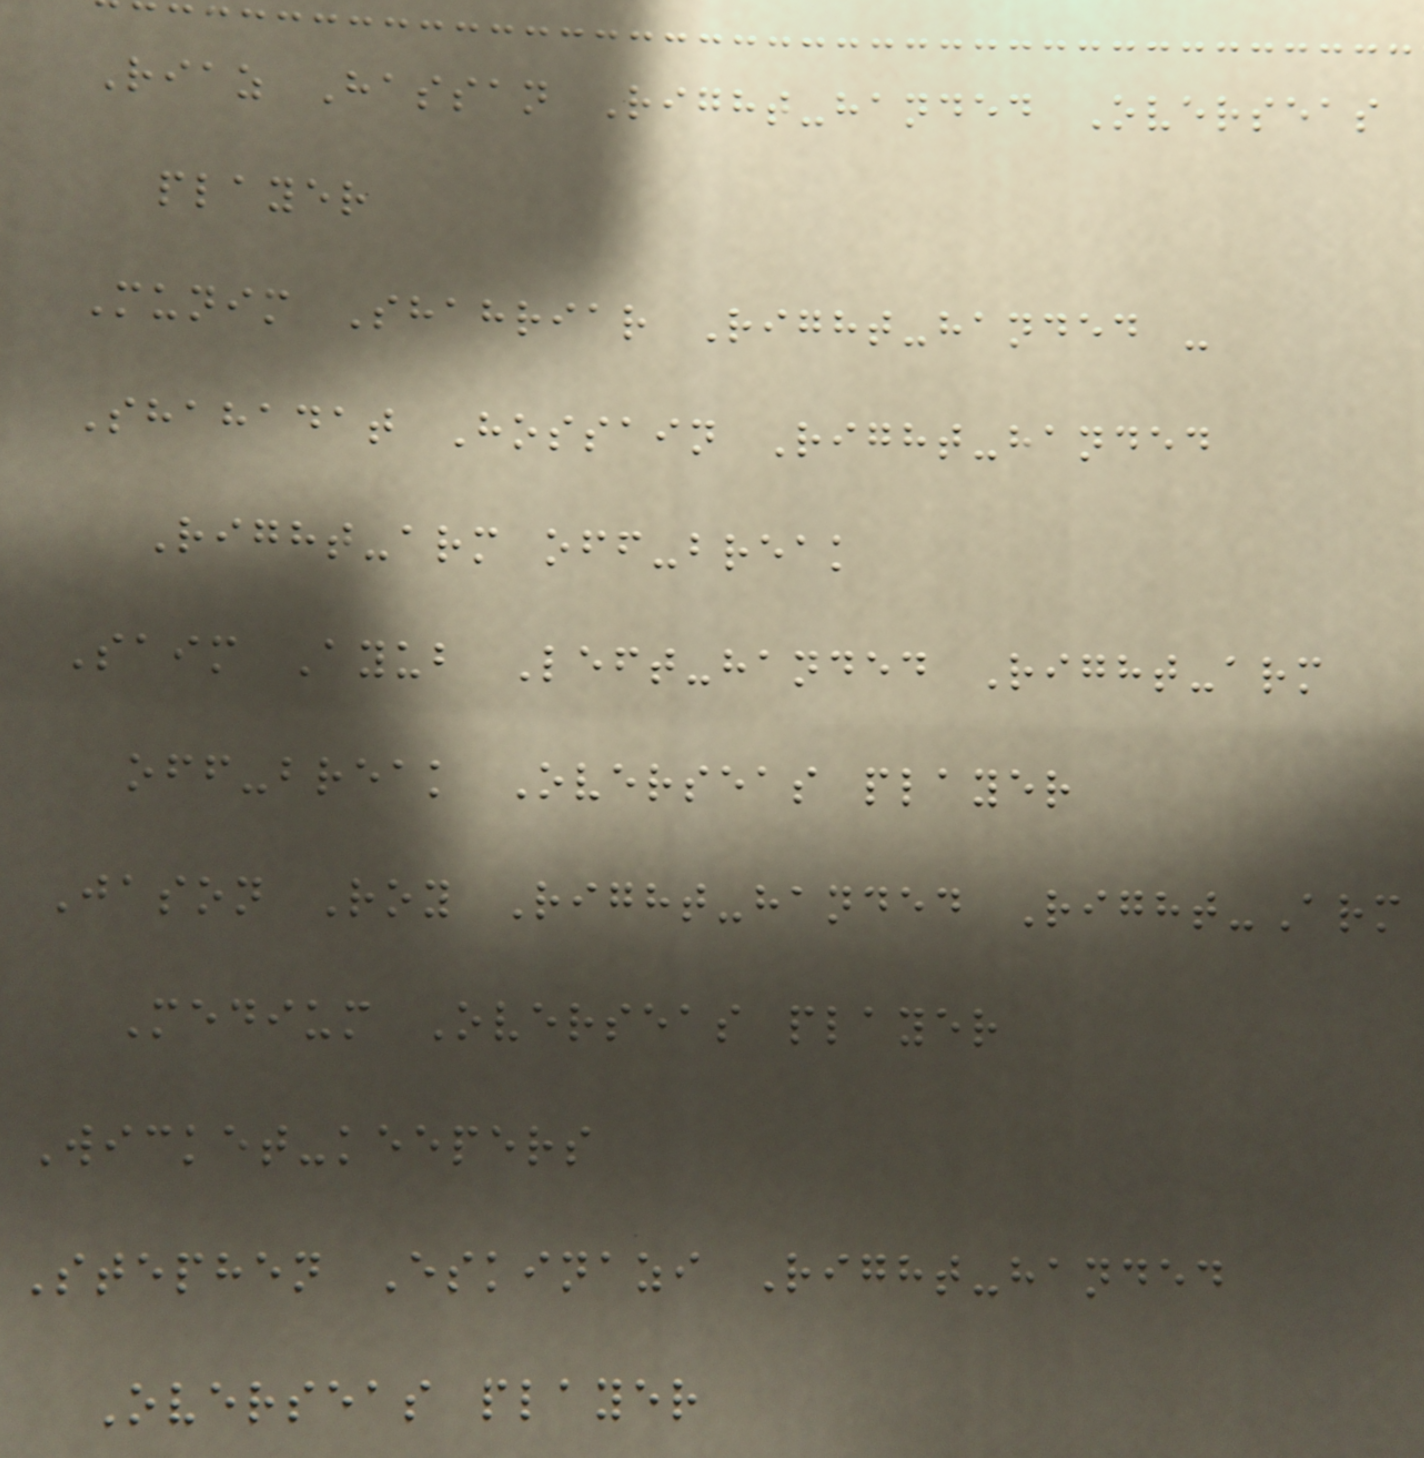Riaz Hassan Right-handed Overseas
player
Munim Shahriar Right-handed -
Shahadat Hossain Right-handed
Right-arm off-break
Saim Ayub Left-handed Right-arm
off-break Overseas player
Jason Roy Right-handed Right-Arm
Medium Overseas player
Wicket-keepers
Stephen Eskinazi Right-handed
Overseas player
